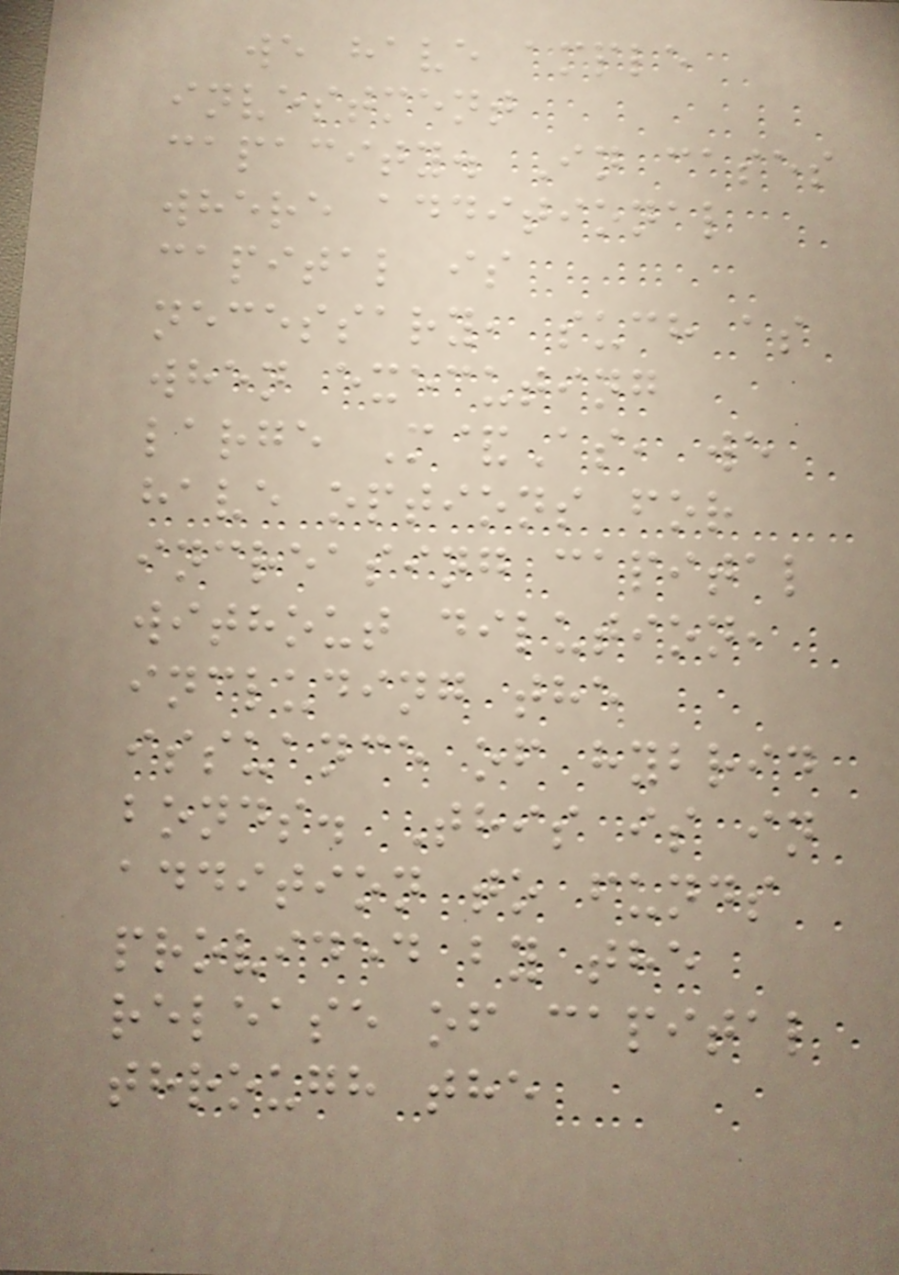we have ample
investment
capacity. In cases
where additional
capital is
necessary, such as
when executing
large M&As, we
have options for
increasing capital
without dilution,
including the
issuance of hybrid
bonds. This is in
addition to funds
provided by the
release of capital
through the
